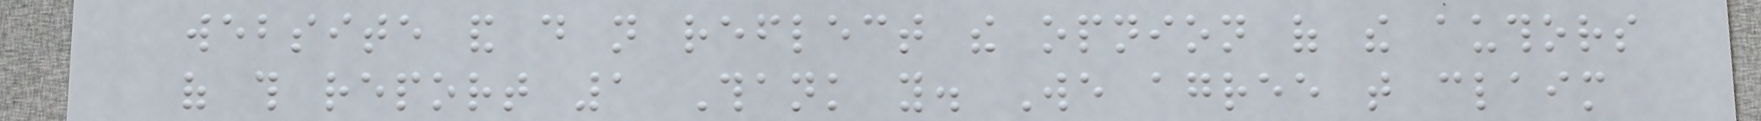website and do not reflect the opnion of the authors
of this report 1 Thank you. We agree that claim
